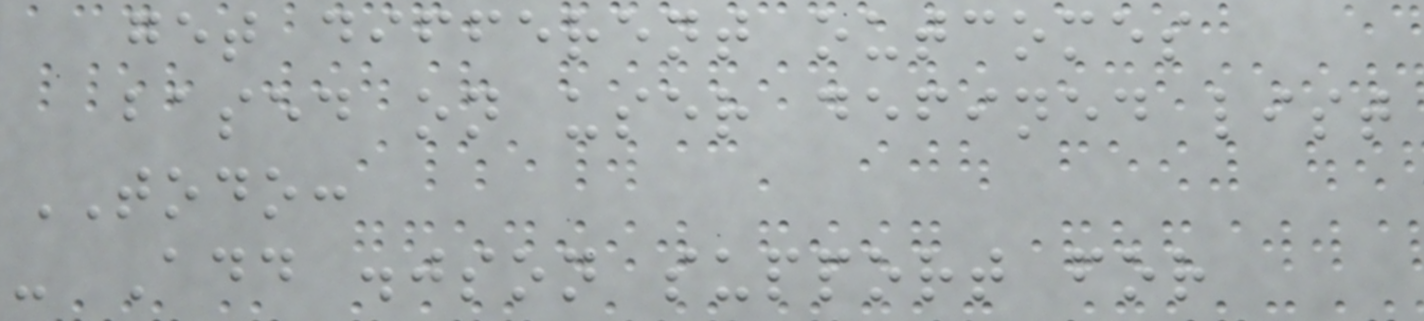get different outcomes
based on user defined list
TODO:
- Add .json support for
